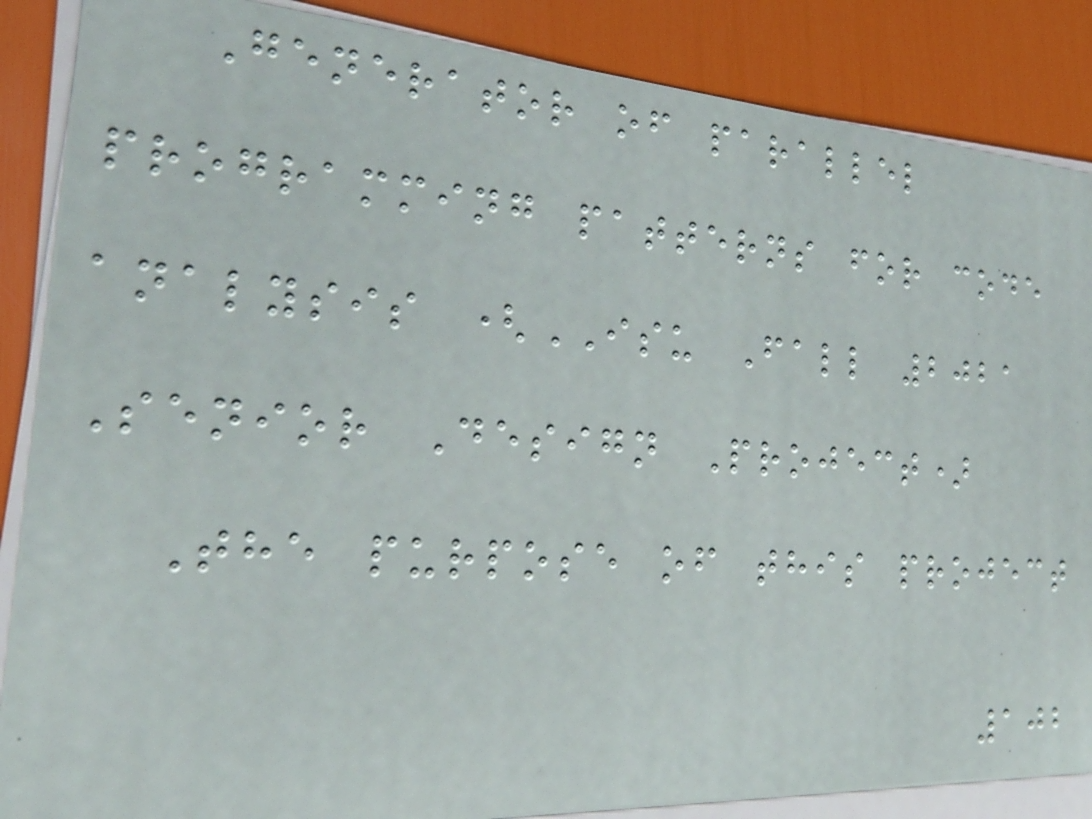Generator of parallel
programming patterns for code
analysis (ISU Fall 2021
Senior Design Project)
The purpose of this project
102
